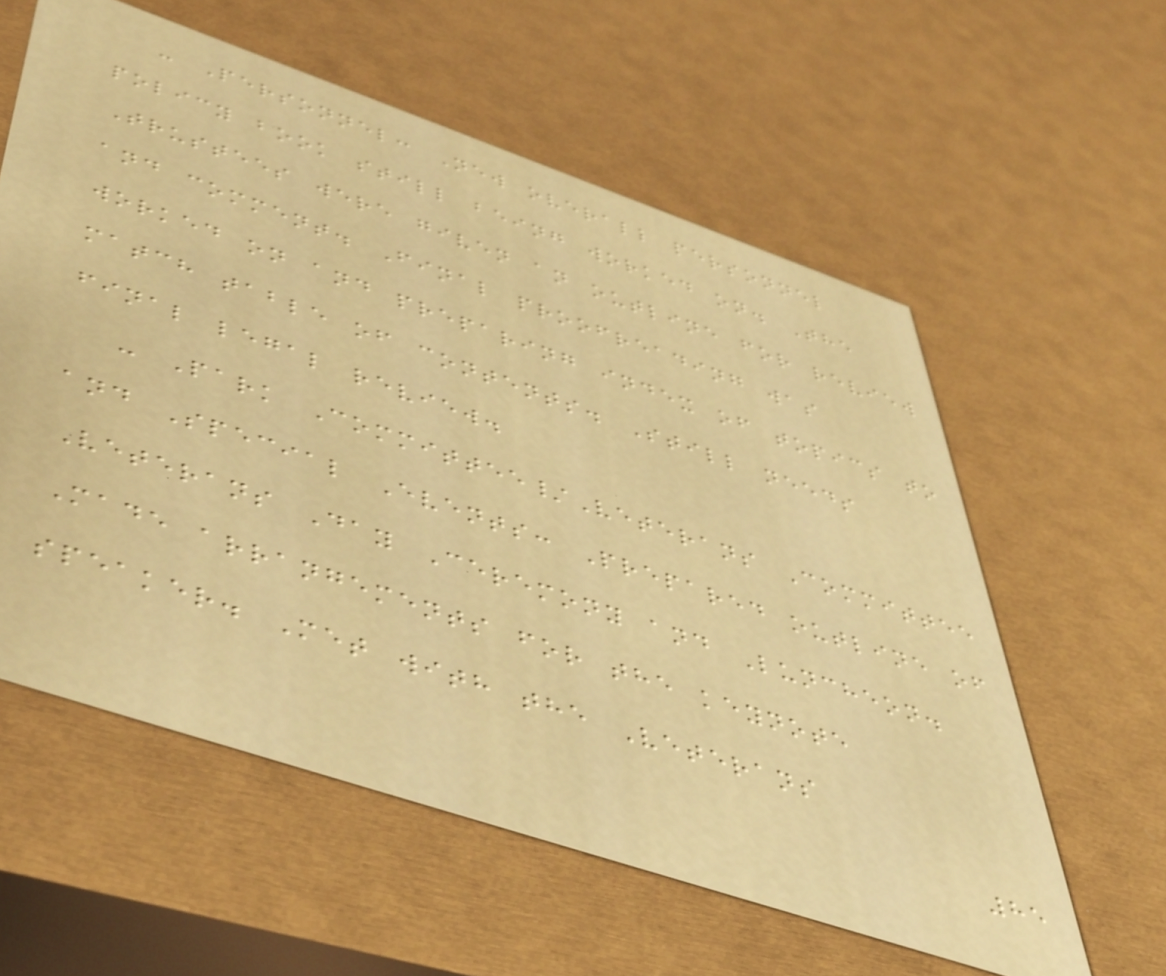- Personnel: New overall personnel
policy book still being worked on. The
Trustees were given an outline for review
and comment. Final proofreading was
worked on and preparing index of topics to
match table of contents. Still needs
final legal review.
- Park Committee/Veterans Committee
and Special Events: Prepared outline of
Veterans Day Ceremony and Luncheon.
Made arrangements for the keynote
speaker. Met with the Veterans
85
